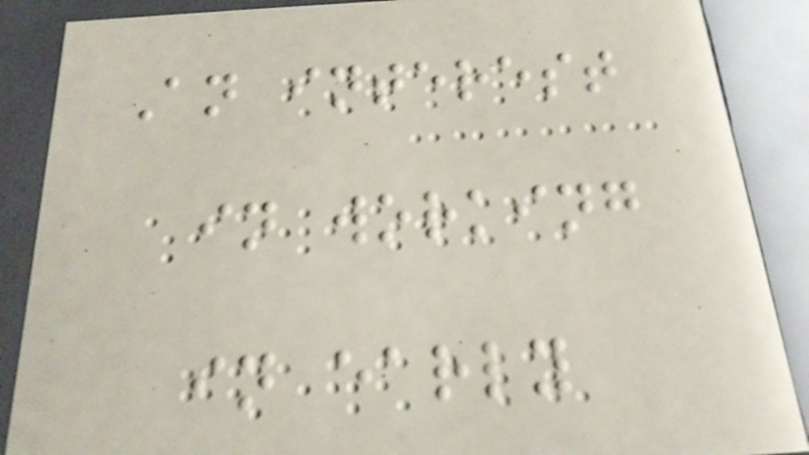An interest
in working
in early
